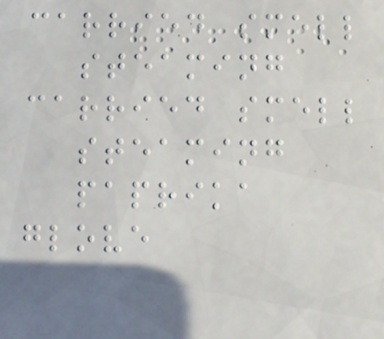carried smell
steaming
carried smell
steaming
paprika
glove
